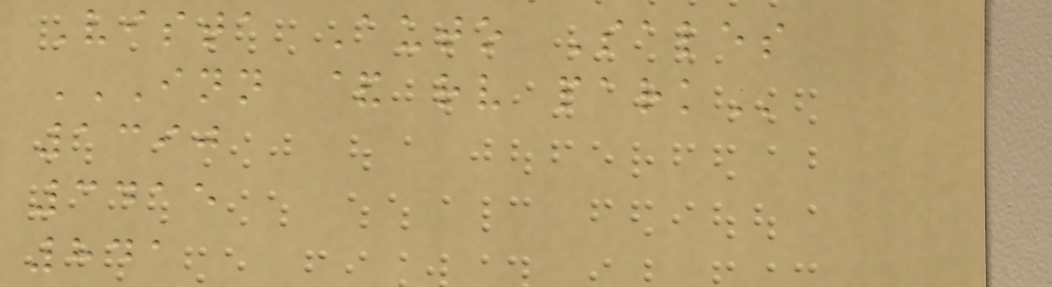Vista Auto Sales
INN & RV PARK
1390
3415
841
